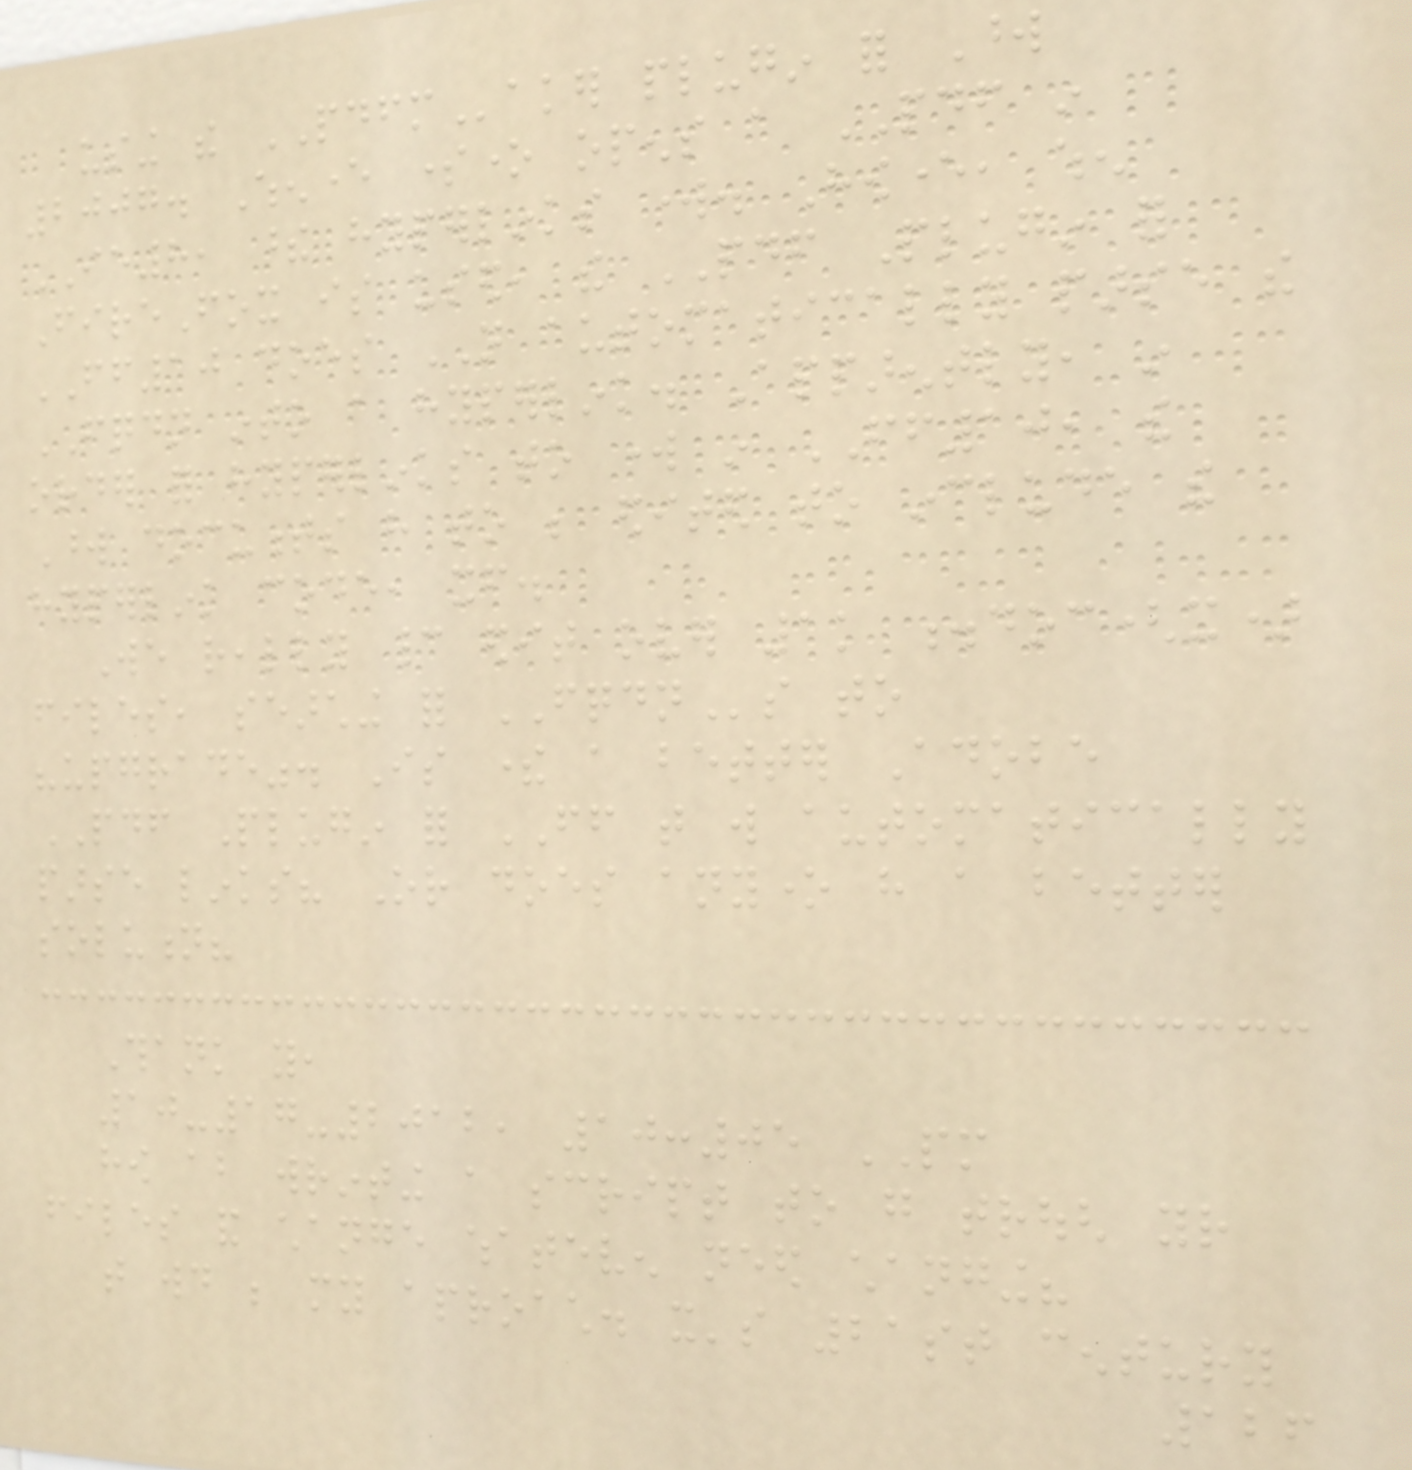using the PDFMaker plugin for Word
2007. Whenever someone opens a PDF in
IE8, these hyperlinks work. However, when
FireFox is used, the PDF Plugin for
FF10 does NOT automatically parse the
FQDN into a hyperlink. Apparently, in
order for hyperlinks to work in FF10, the
Word documents have to be edited to include the
hyperlink code, itself.
We really cannot edit over 1k .doc(x)
files, searching for FQDNs to
"upgrade". Is there a better Adobe
PDF Plugin for FF that will automatically
parse links? Or does anyone have a better
solution?
Thank you,
10-17-2012, 10:05 PM
how about wrinting a script to go trough your
files and change whateven need changing?
that would be my aproach. it's 21st century
126
